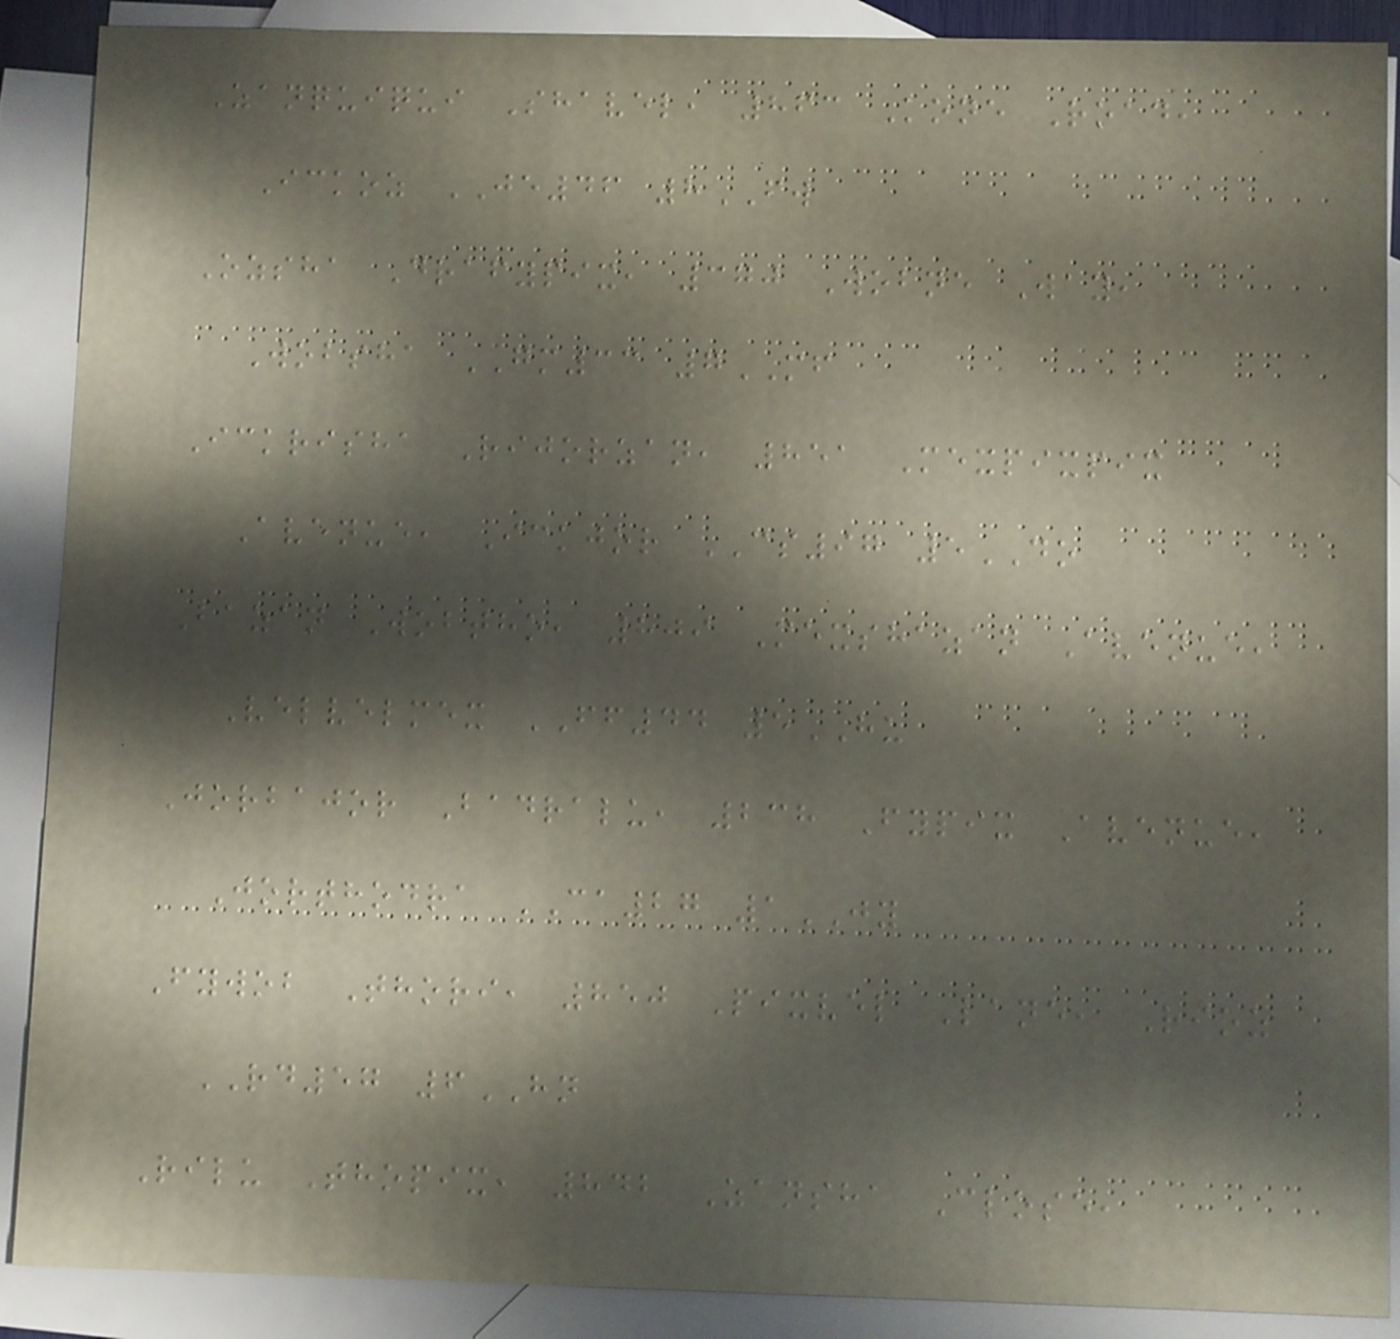Zanquiqui Shavel, 863 Kone Road,
Ickoz JE46 8FW
Ozsha Drafypix, 370 Wobne Way,
Wobsha GM33 7MF
Ickrisha Rijorzan, 851 Mexpixpix
Avenue, Ickjor CS97 5DO
Bazan Wobtho, 809 Mexshazan Avenue,
Velvelmex FF44 5HU
Jorbajor Badralu, 238 Fypix Avenue,
Jorthodra CA27 1JY
Fywob Thori, 850 Pixvel Lane, Rioz
RD57 6HN
Rilu Thopix, 842 Zansha Close,
